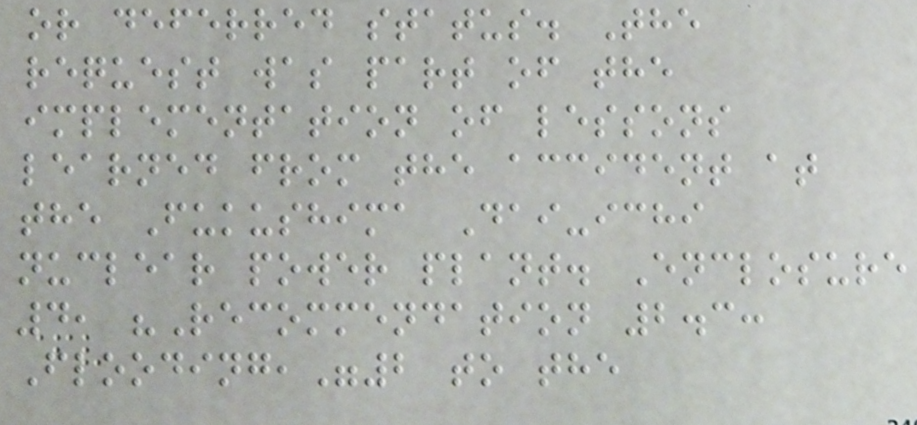or deferred status. The
request was part of the
implementation of lessons
learned from the accident at
the Fukushima Dai-ichi
nuclear power plant. Enclosure
4, "Recommendation 2.3:
Flooding,"2 to the
